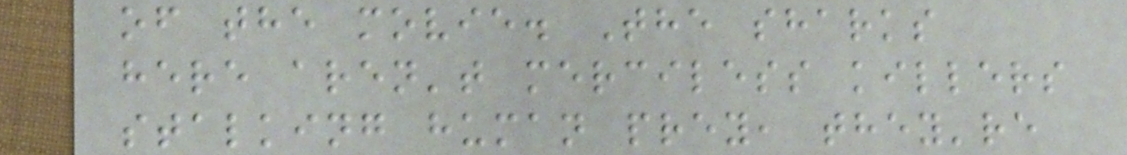of the movie. The sharks
here aren't merciless killers
stalking human prey, they're
